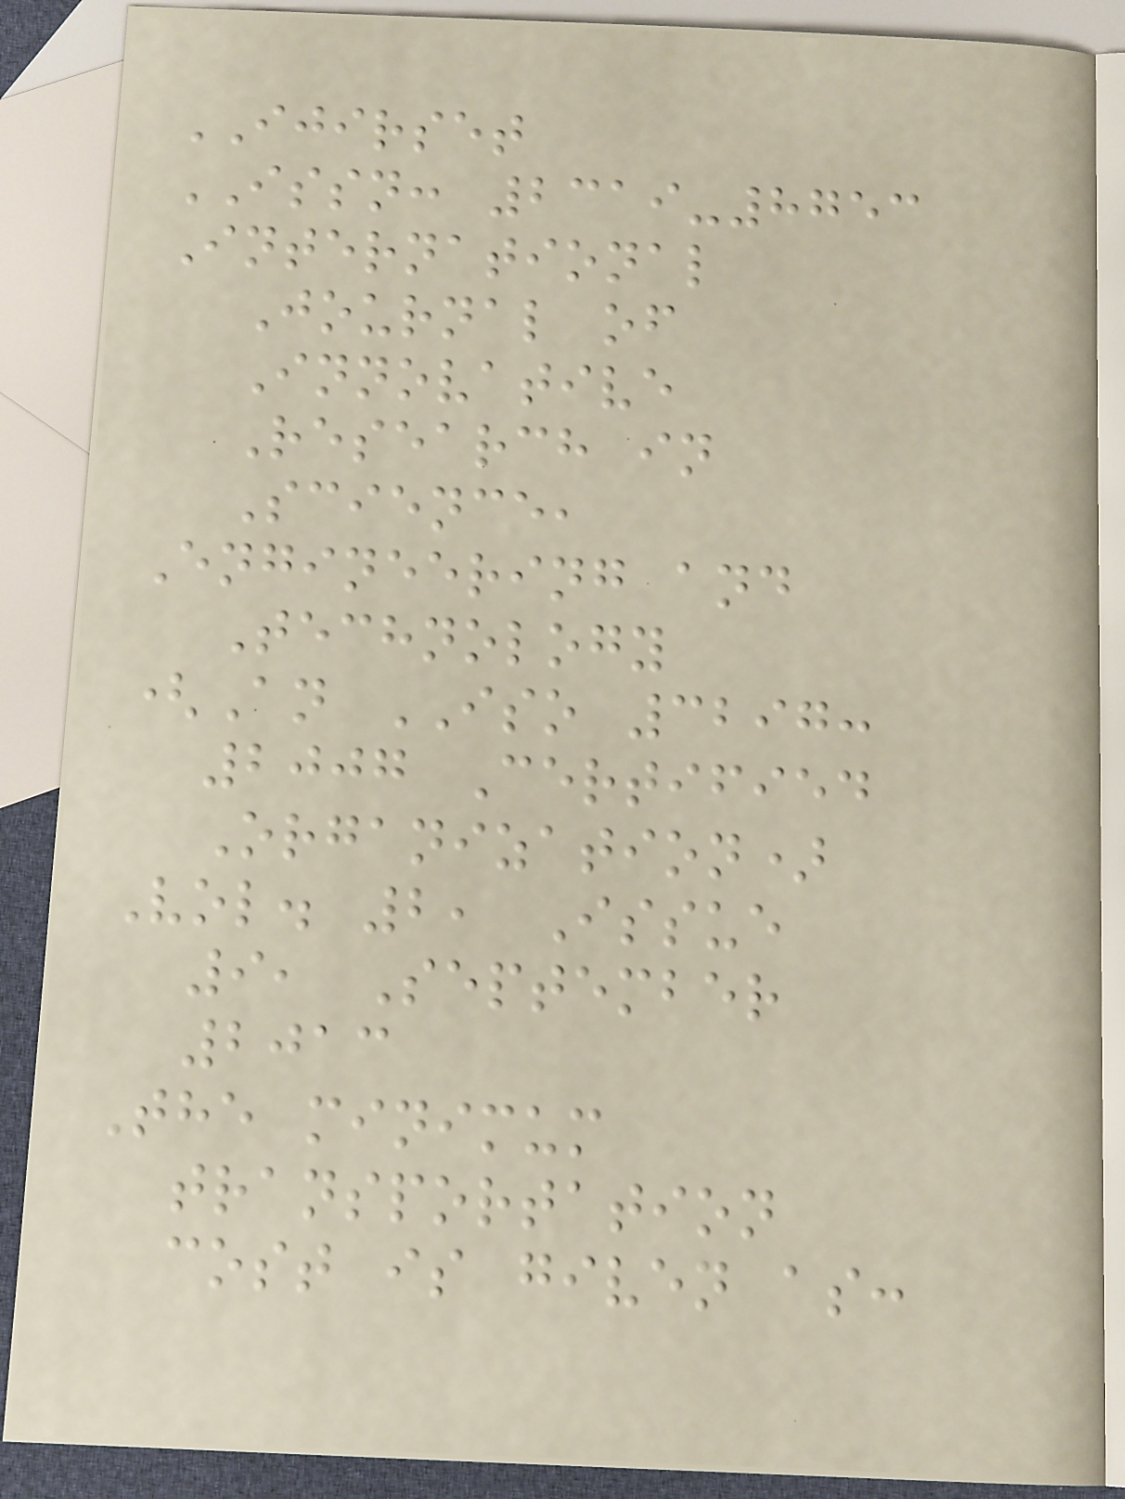IJIRSET
ISSN: 2319-8753
International
Journal of
Innovative
Research in
Science,
Engineering and
Technology
(An ISO 3297:
2007 Certified
Organization)
Vol. 2, Issue
9, September
2013
The minimum
transportation
cost is given as:
